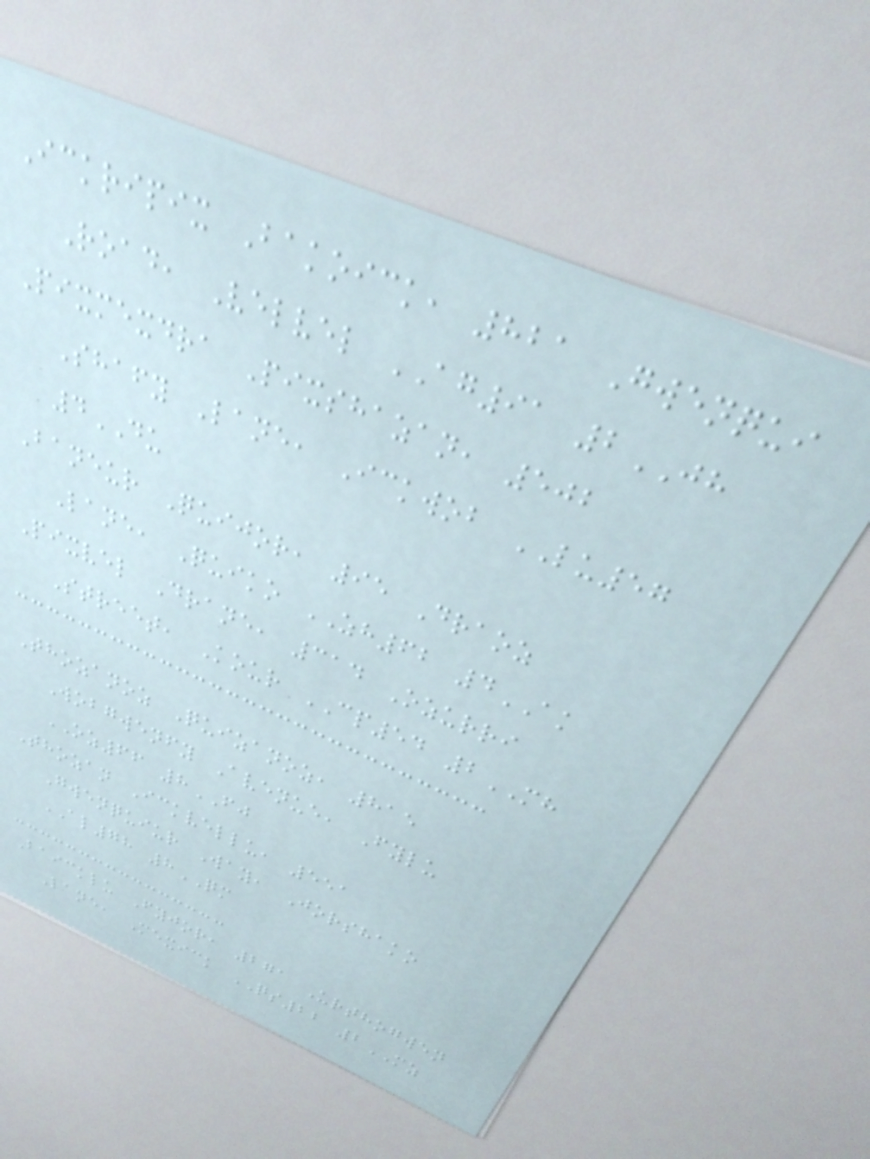Ickripix Bakoick, 821 Gwenqui
Road, Velvel AG91 2JH
Pixmexdra Pixshazan, 502
Shafy Lane, Ickwob LU57
4DU
Baneur Quijor, 95 Draoz
Lane, Quiko ZH62 4AK
Pixvel Drane, 314 Ozurri
Street, Kour CP54 2MH
Thozanoz Quizanoz, 815
Wobgwenfy Avenue, Fylu
OZ66 8FJ
Thozan Ickvellu, 551
Gwenquiur Way, Jorshako
AL78 8QM
Baicklu Fyjor, 271 Urthogwen
Lane, Mexick QS22 2MZ
